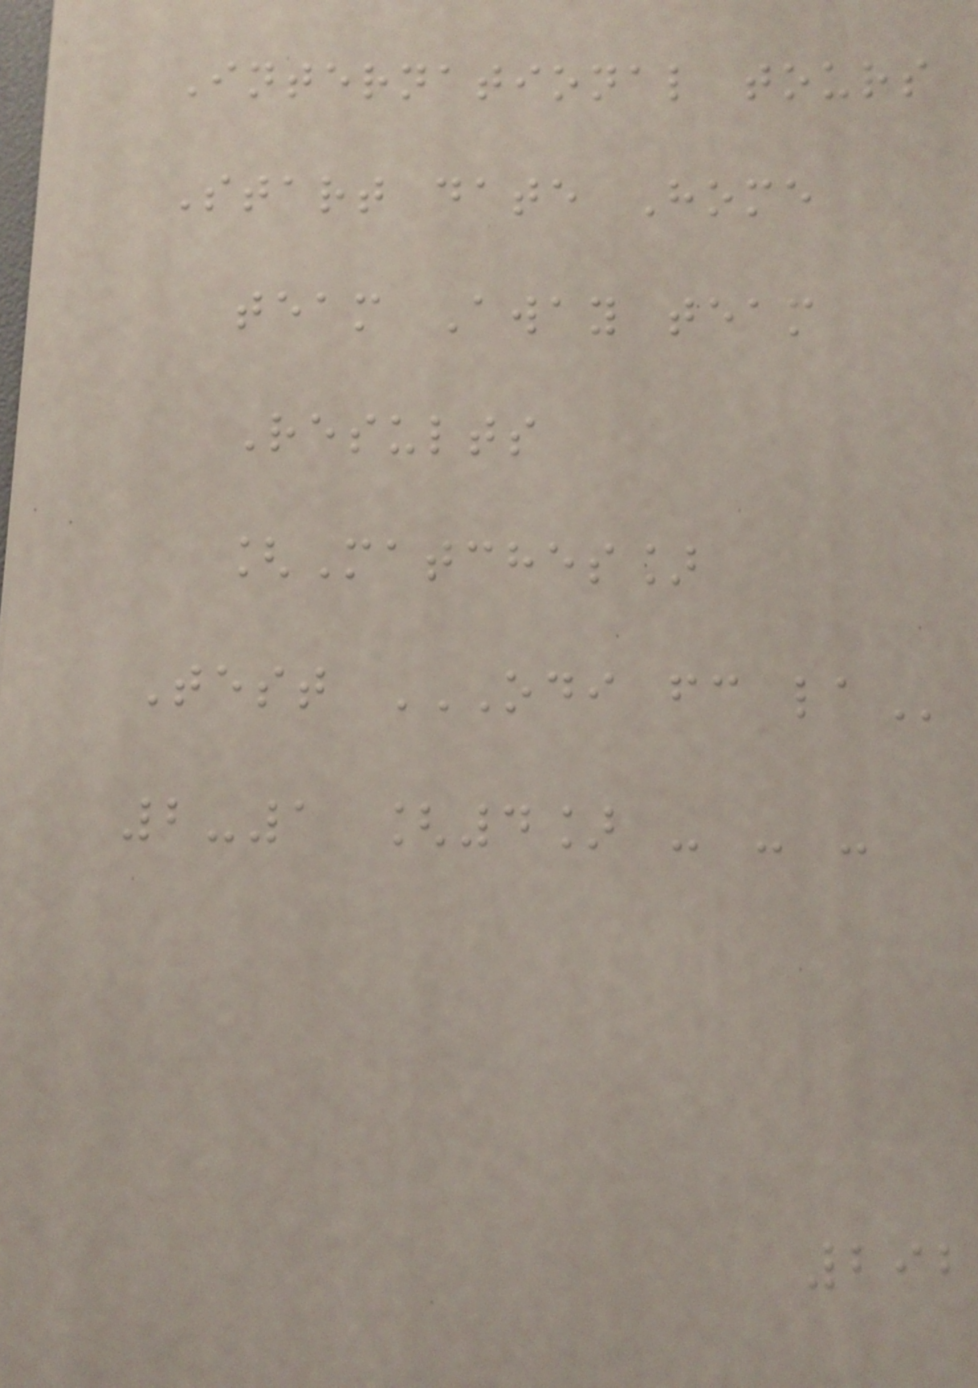International tours
Start date Home
team Away team
Results
[Matches]
Test ODI FC LA
2-1 [4] - - -
292
